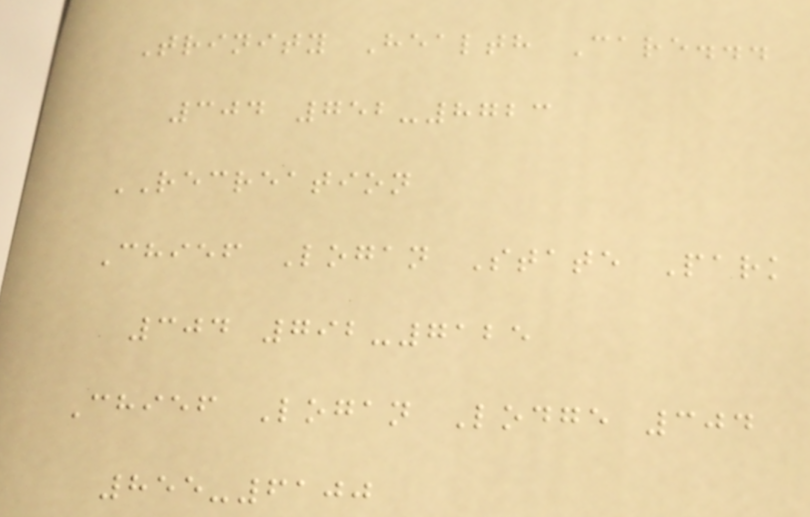Trinity Health Care...
304 752-8723
RECREATION
Chief Logan State Park
304 792-7125
Chief Logan Lodge 304
855-6100
